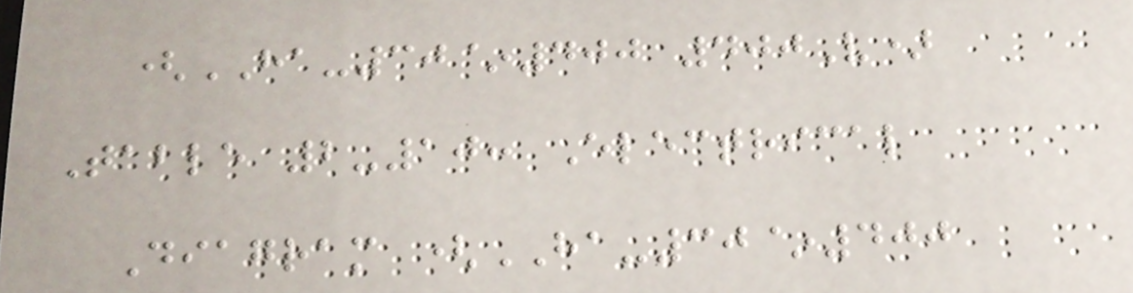(HA-30~400 400V)
Table 2-10: Electrical
Diagram (HA-30~400
